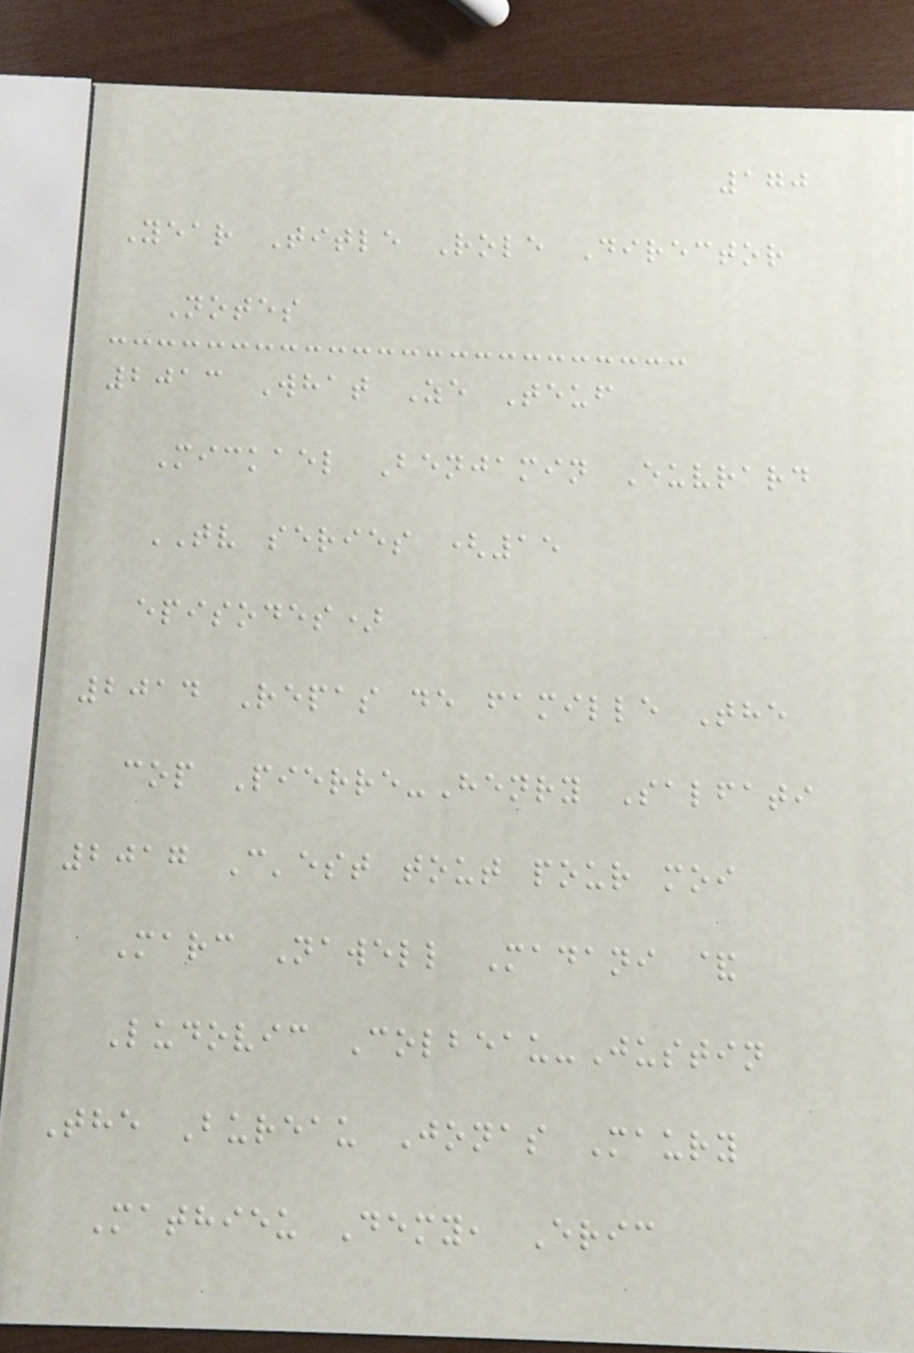170
Year Title Role Director
Notes
2013 What Ze Teuf
Mickael Benjamin Euvrard
TV series (15
episodes)
2014 Repas de famille The
cop Pierre-Henry Salfati
2017 C'est tout pour moi
Marc Nawell Madani &
Ludovic Colbeau-Justin
The Bureau Jonas Maury
Mathieu Demy, Eric
